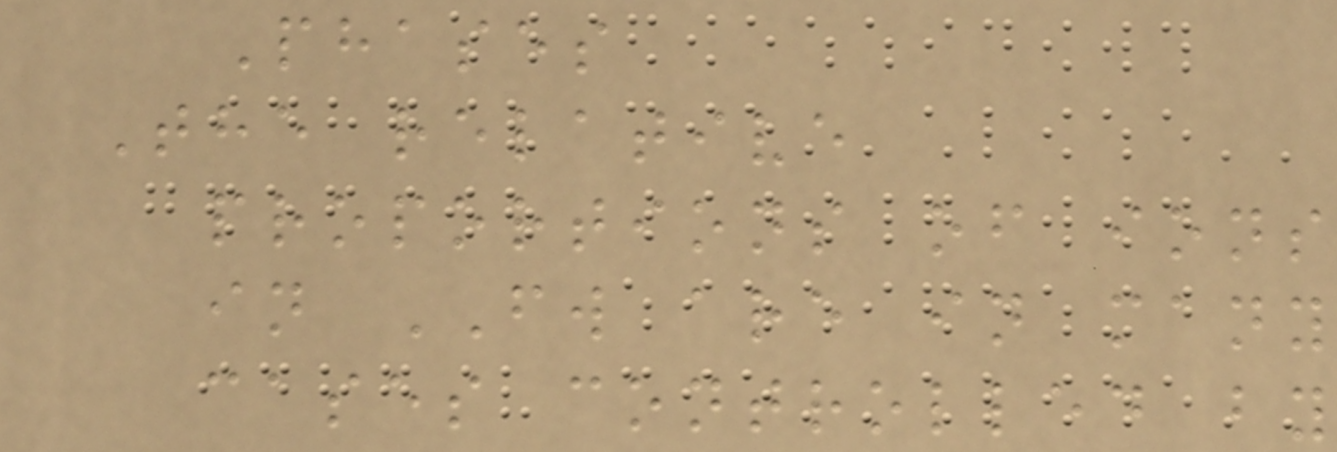Phases
The relative
proportions of ions
in FW are in many
cases controlled by
